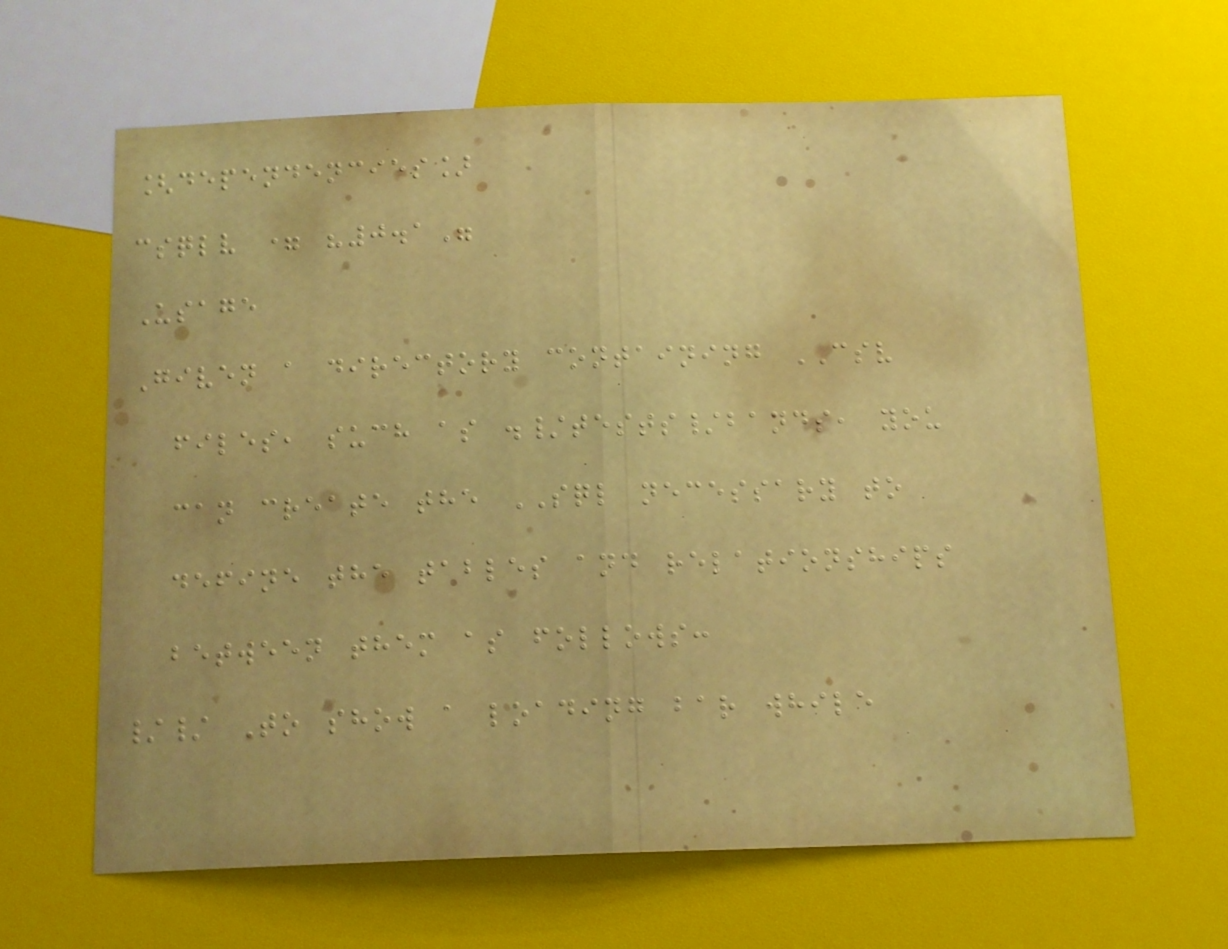[dependencies]
csqlv = "0.1"
Usage
Given a directory containing CSV
files, such as ./tests/bands, you
can create the SQL necessary to
define the tables and relationships
between them as follows:
// To show a loading bar while
